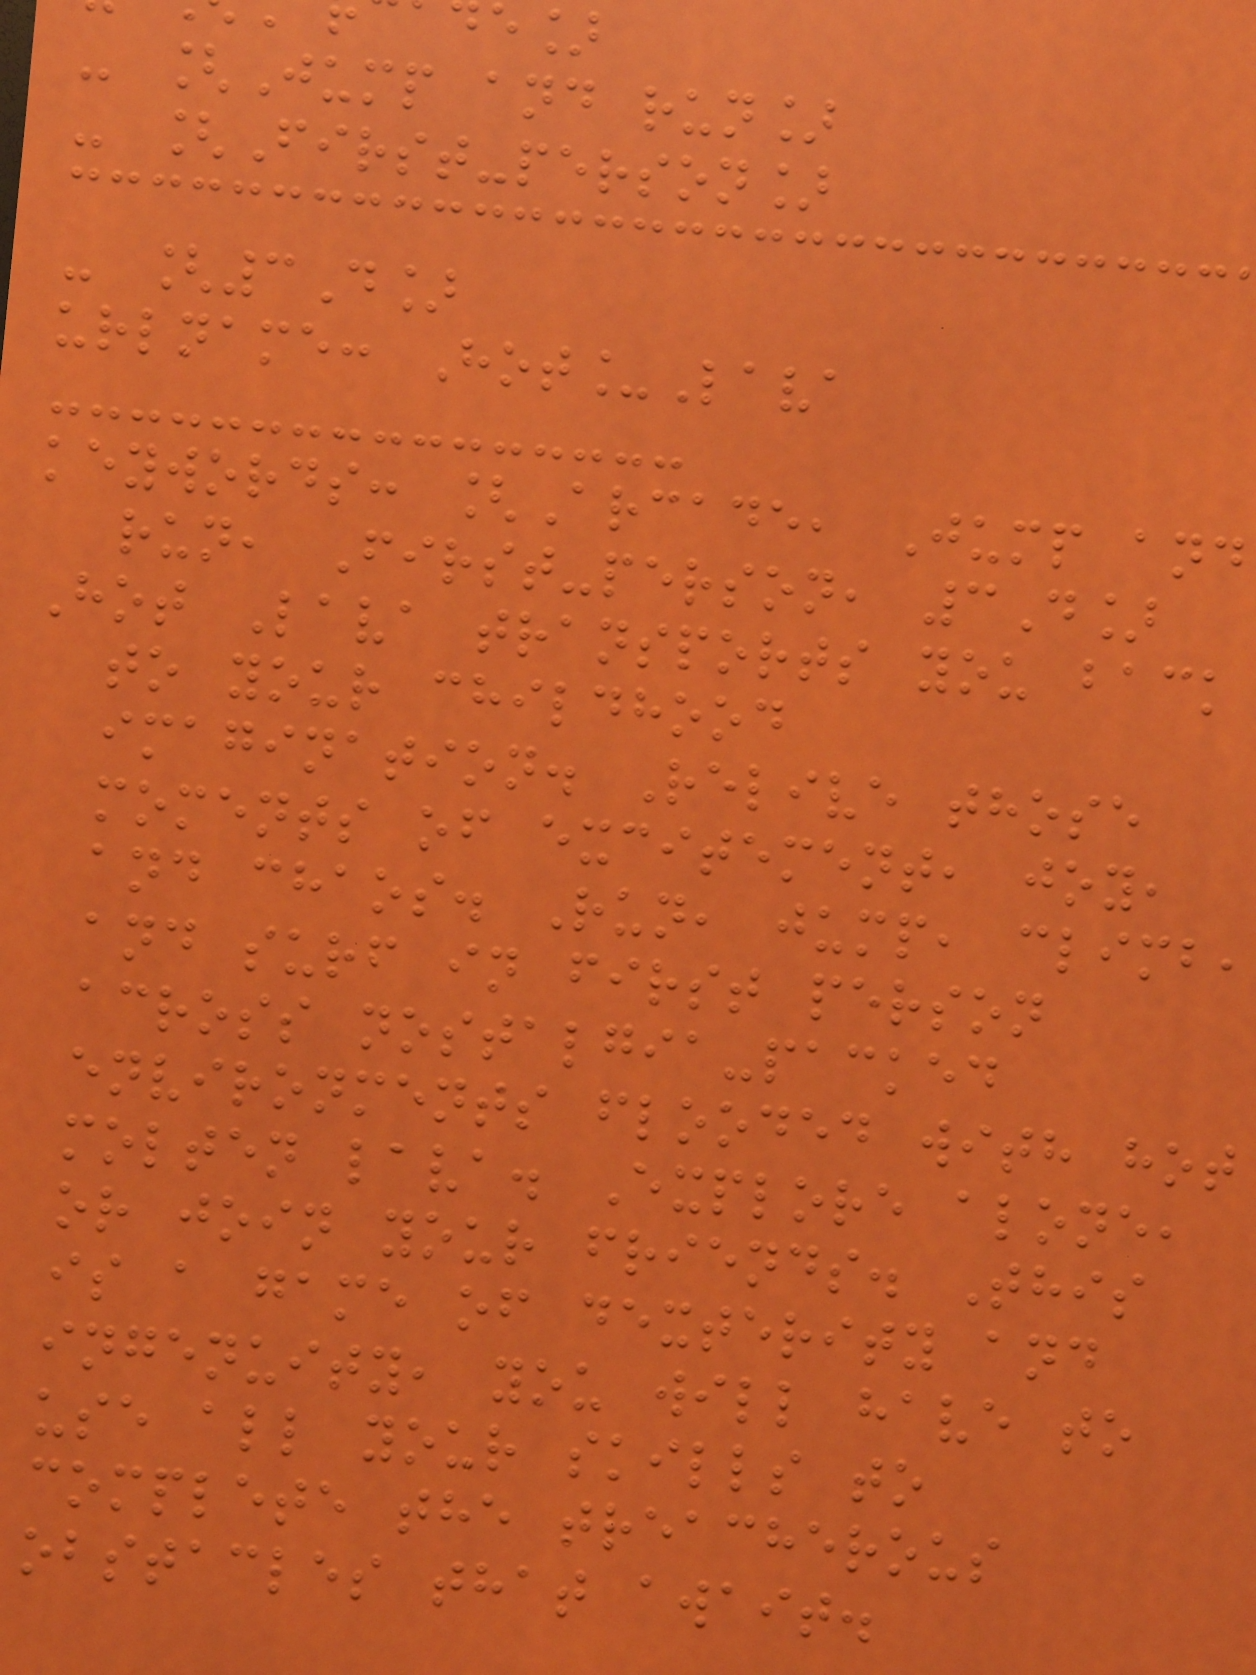- [Jump and run]
- [First-person]
- [3D]
urlname: Hot_Lava
keywords: [Arcade, Jump and
run, First-person, 3D]
Hot Lava transports you back
to your childhood
imagination. Relive those
moments of excitement, joy,
and chaos. Run, jump, climb,
and surf in first person
across nostalgia-packed
environments flooded with hot
molten lava. Explore alone,
or join your friends. This
is a game of dexterity and
ingenuity, you will have to
use all your skills to
complete the treacherous
obstacles that await.
